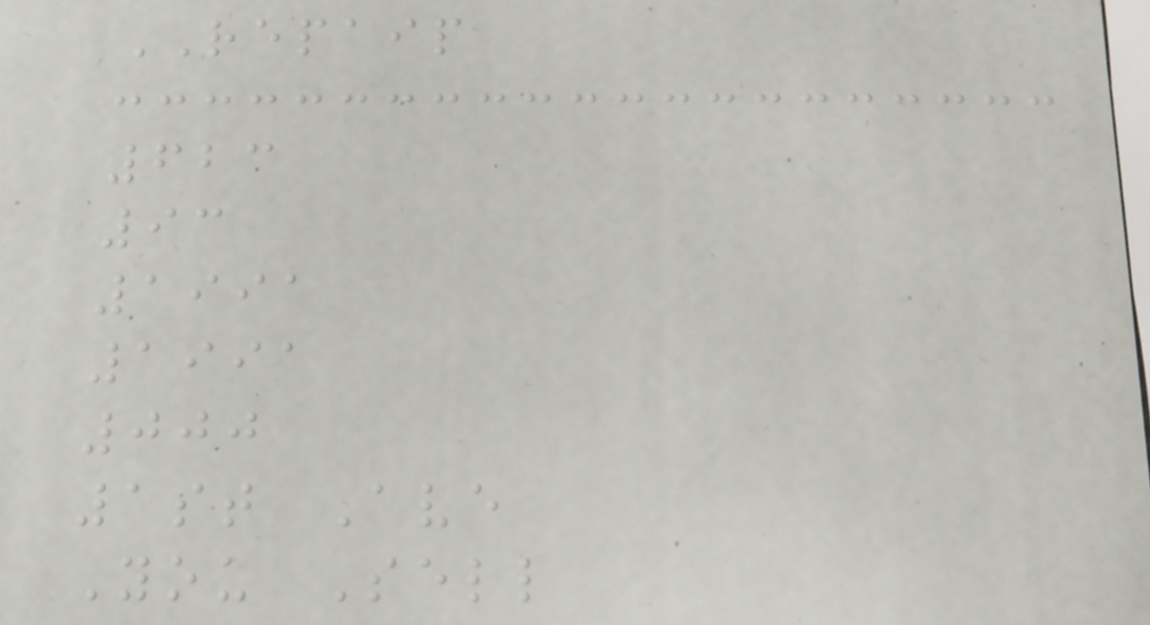REPAIP
623
93
1991
1991
000
1st Ave
You Sell
